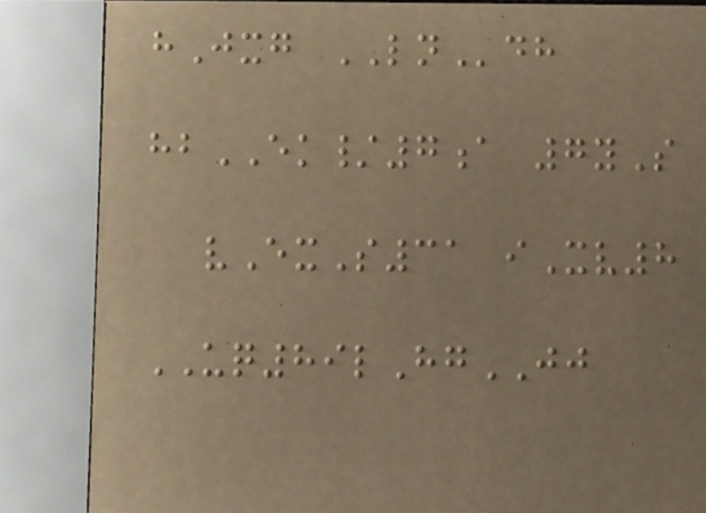hJxg LNdh
hbEK/7a 7yS
vExS31 iXv8
UQ89lHgJJ
